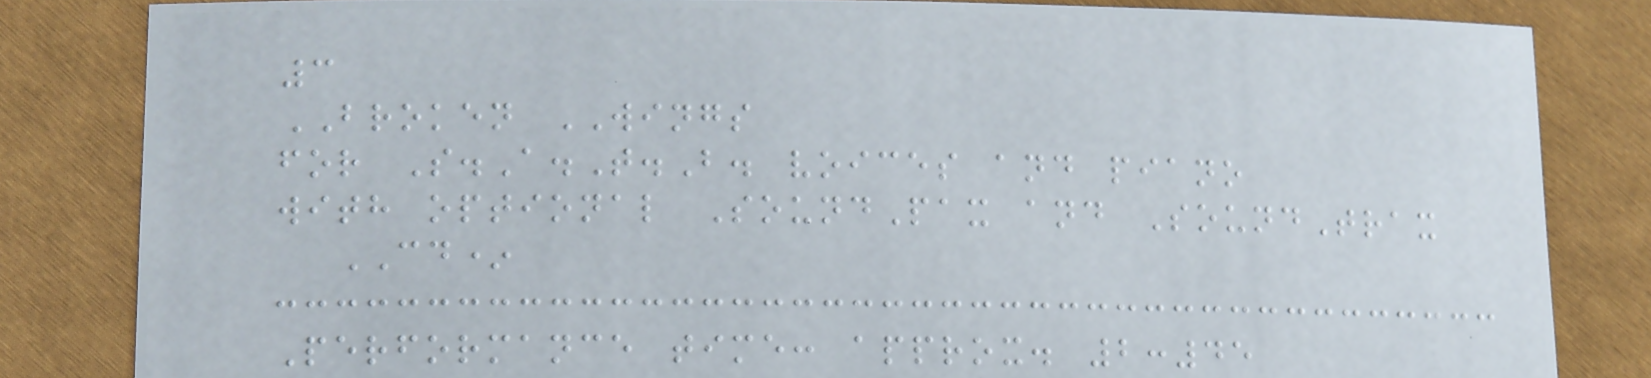3
BROKEN WINGS
for S.A.T.B. voices and piano
with optional SoundPax and SoundTrax
CD*
Performance time: approx. 2:45
